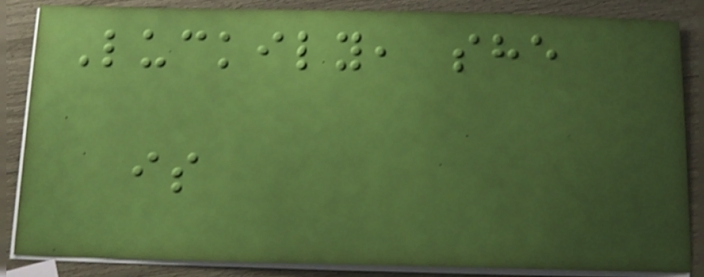Luckily, she
is
